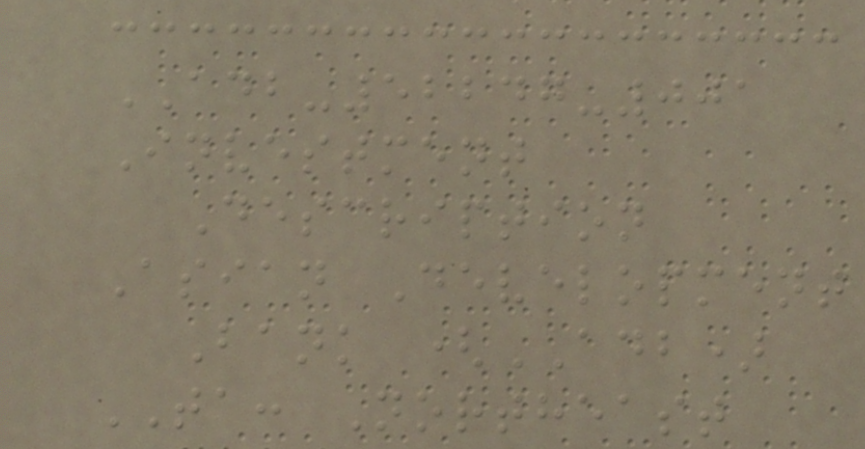ADB-52247-001
Investment
Description
Asian Development
Bank (ADB)
TA: Northeast
